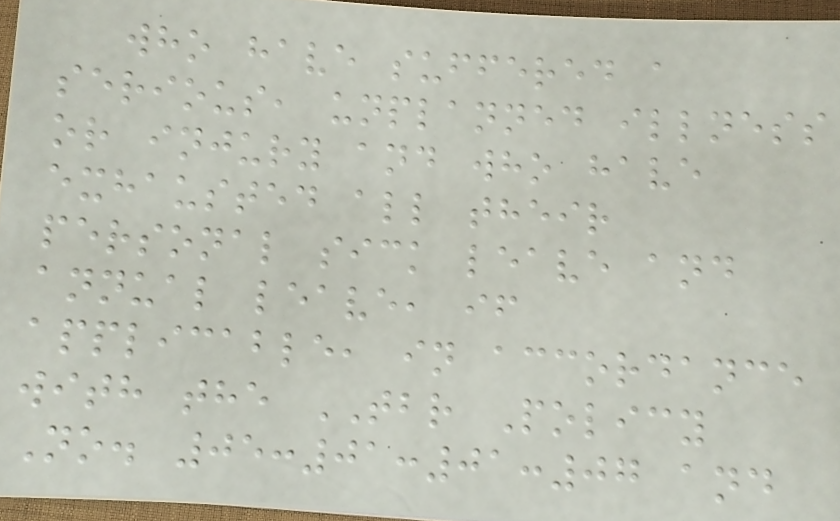who have suffered a
serious, unplanned illness
or injury and who have
exhausted all their
personal sick leave and
annual leave, if
applicable, in accordance
with the TBR Policy
No. 05:01:01:07 and
